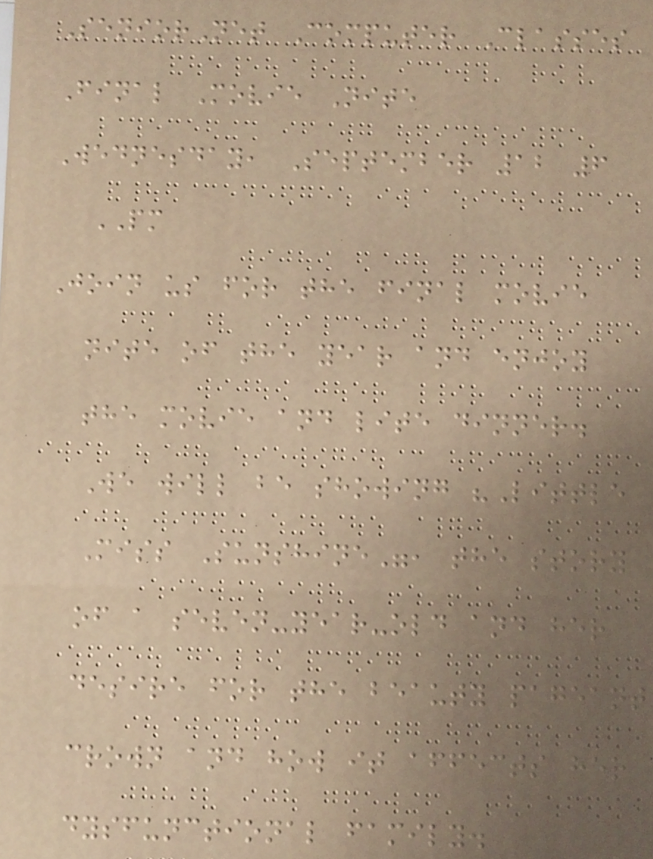SeniorNet Computer Classes
Final Movie Nite
Wednesday, September 12 6
PM
Join us for the final movie
nite of the year and enjoy
the movie and lite dinner.
We will be showing "Little
Miss Sunshine", the story
of a seven-year-old and her
desire for the beauty pageant
crown and how it affects her
dysfunctional family.
